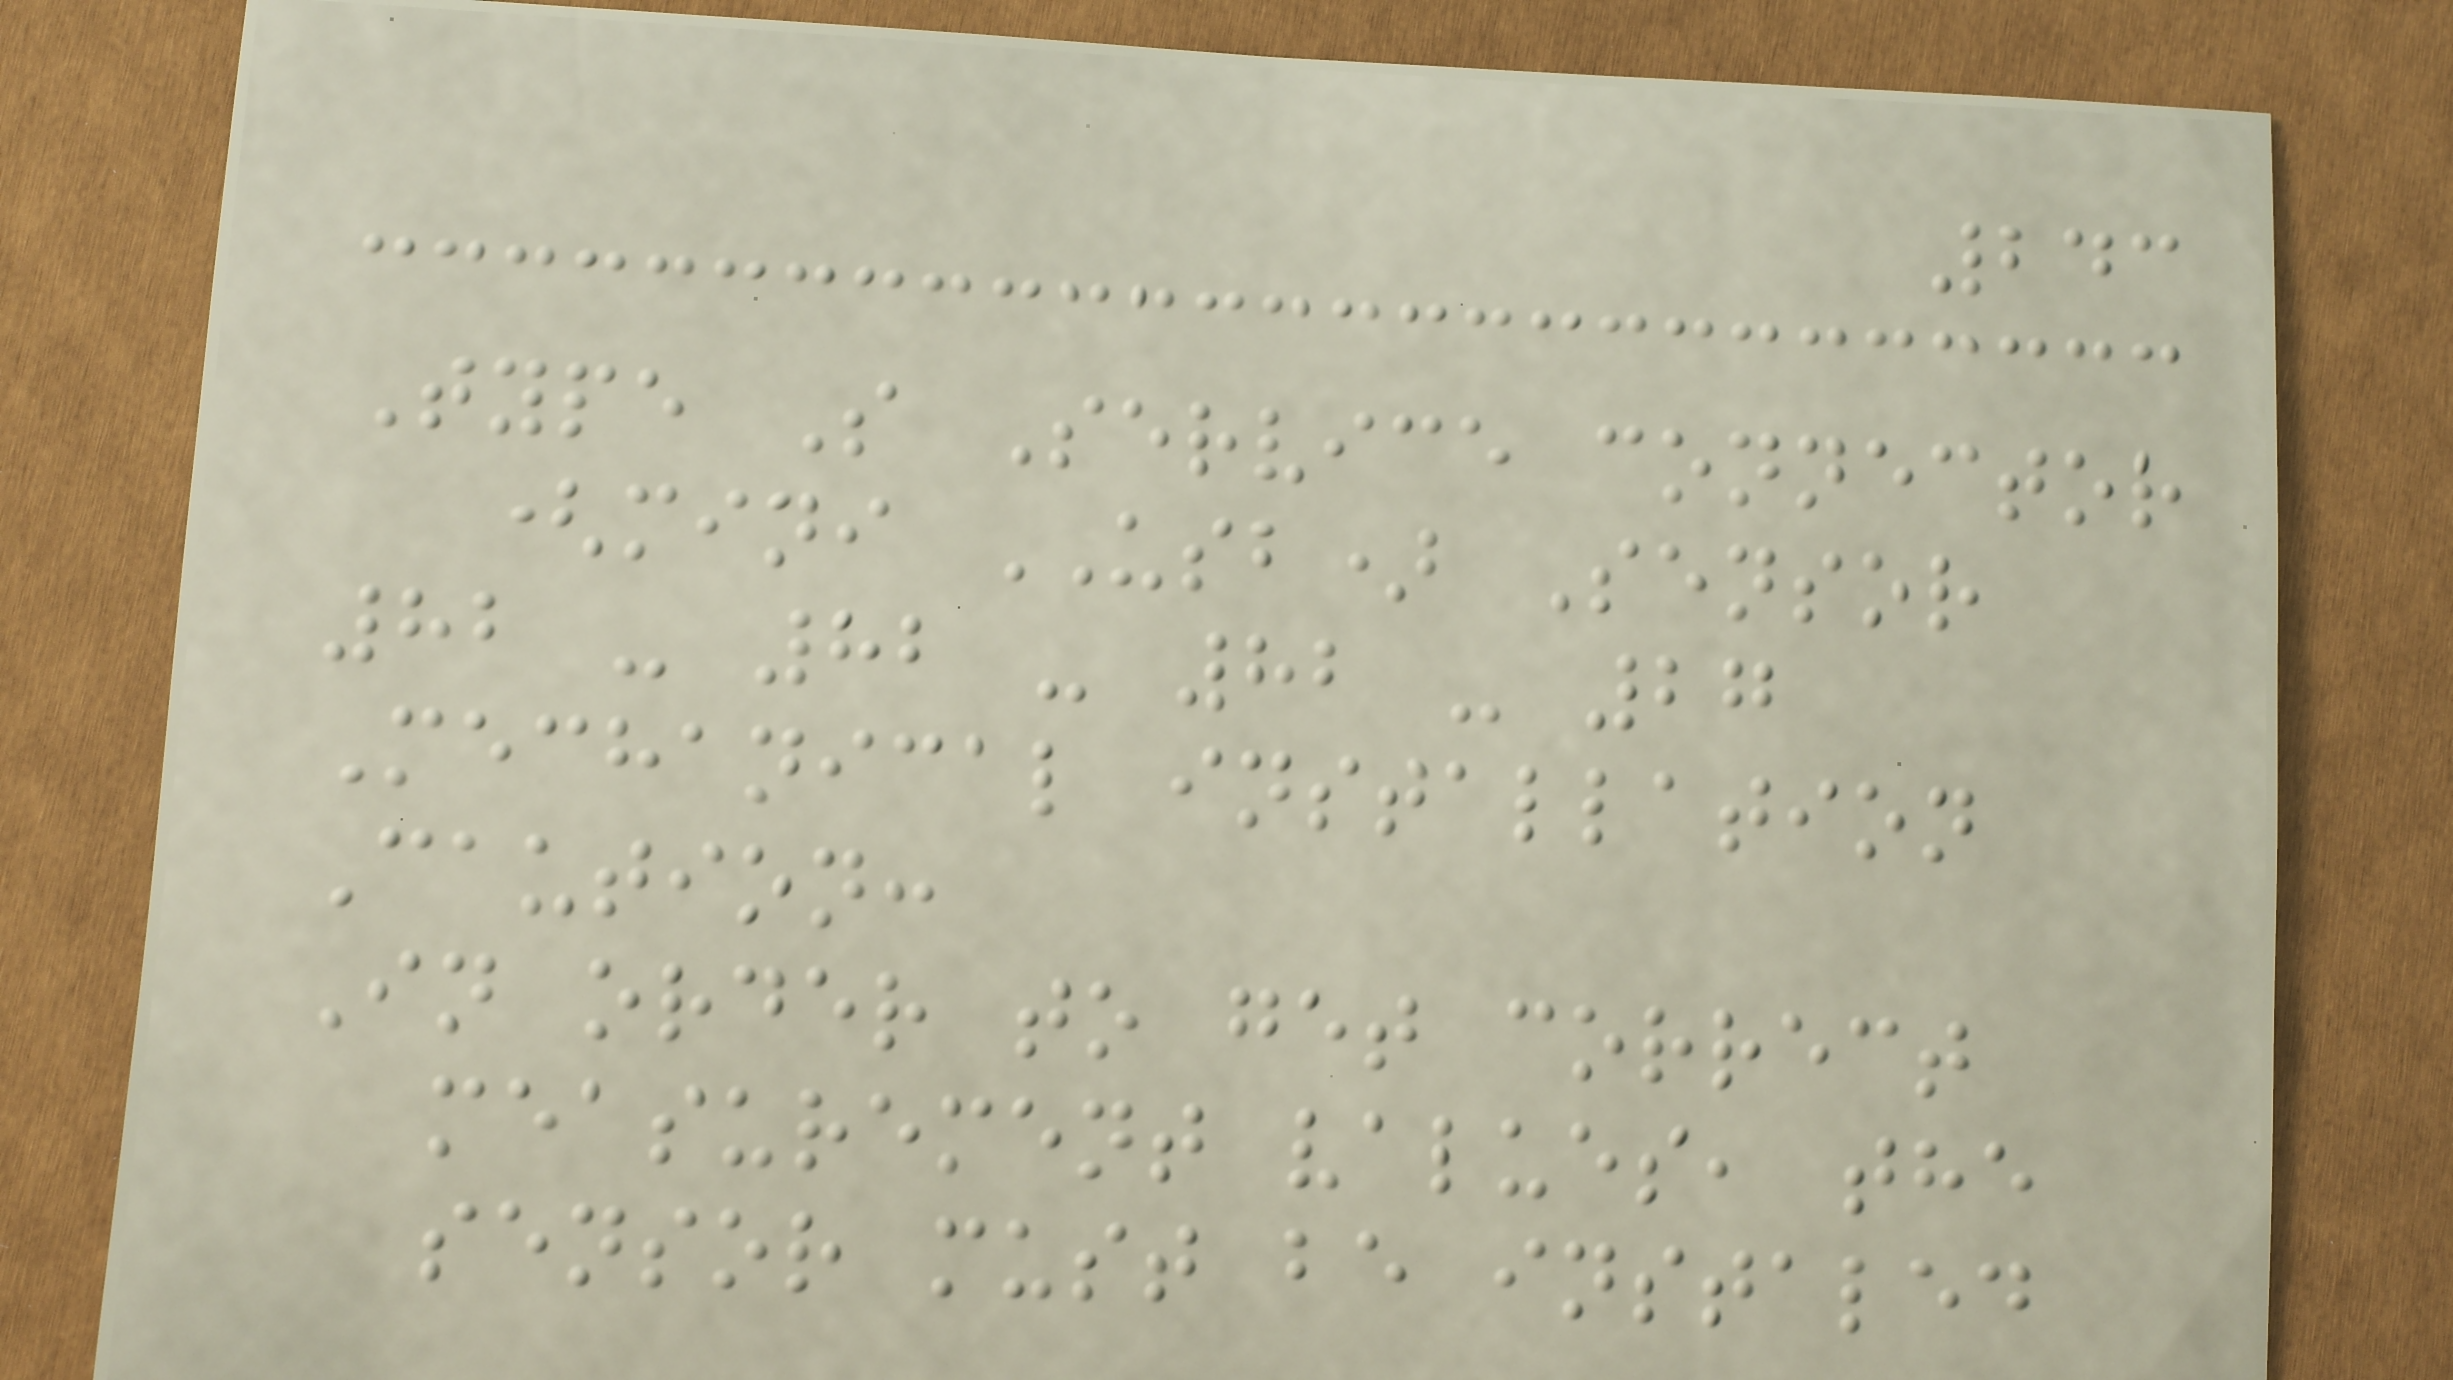243
Type S Service connector
(mini USB) Sensor
82 - 82 - 82 - 27
Mechanical installation
Caution:
In order to get correct
measurement values, the
sensor must be instaled
